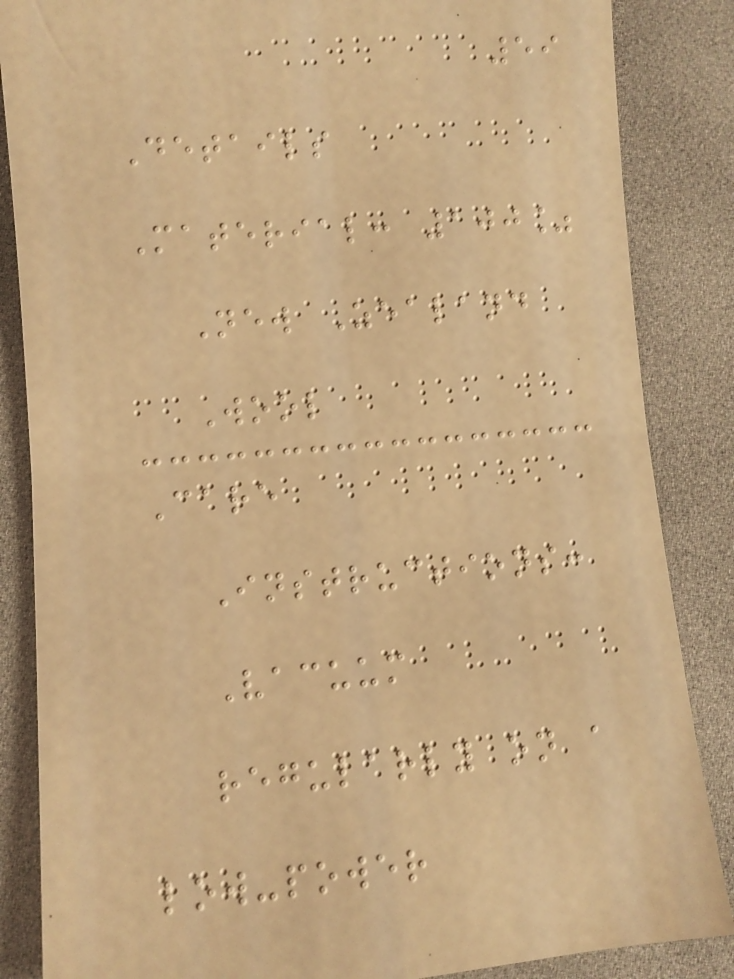59
Details
Material: 100%
New Zealand
Wool
Care
Instructions:
Vacuum
regularly on a
low-power
